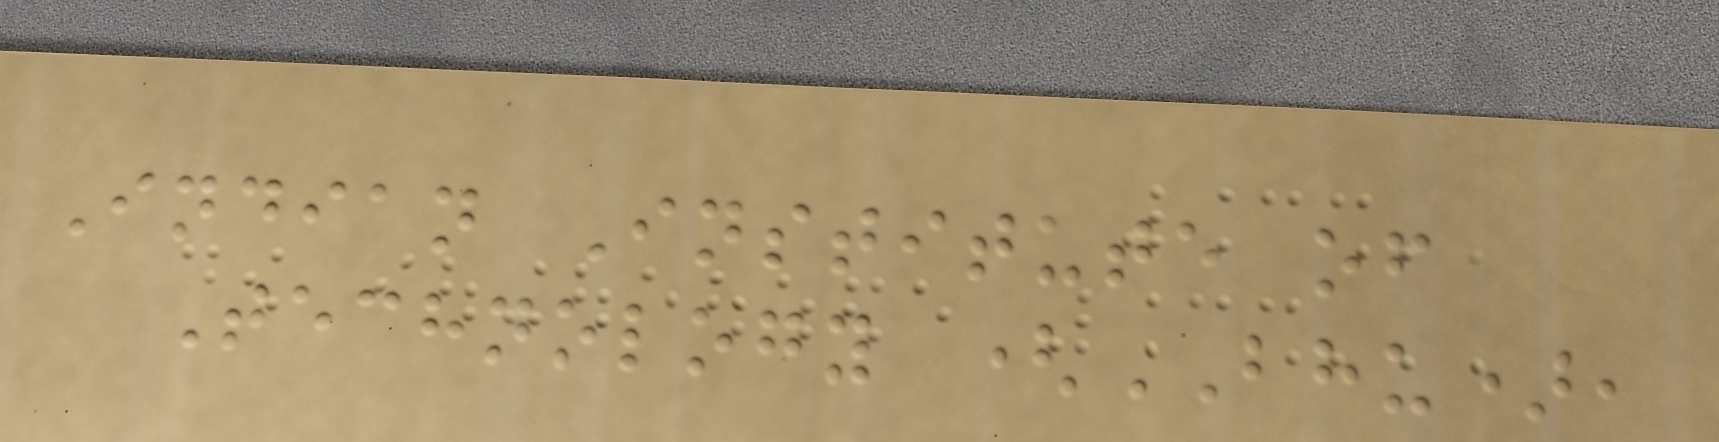Indian Institute of
Technology (BHU),
